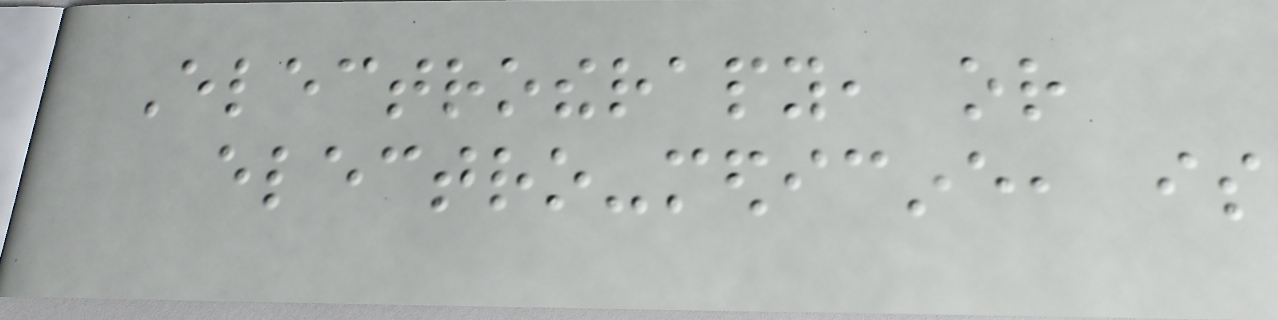Electrotherapy, or
electro-medicine, is
